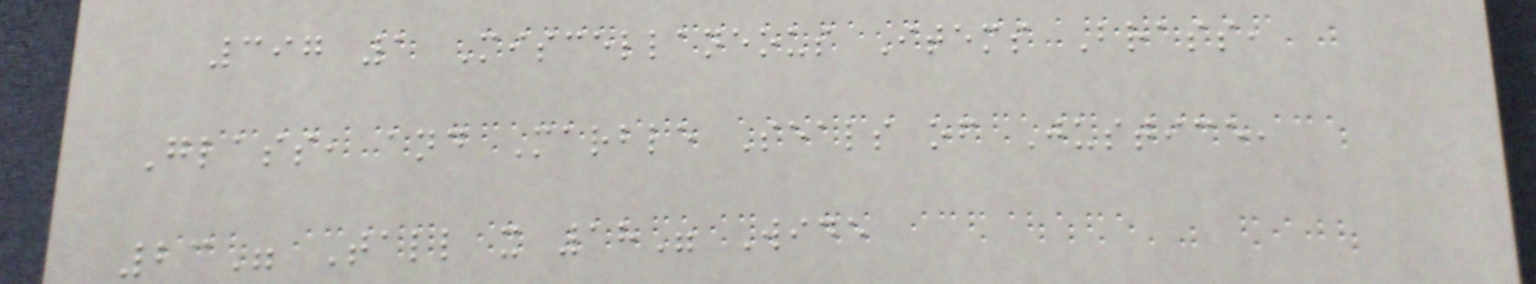397 1 Miscellaneous Items Brass,
Glass, and Marble Seals of Justice,
23" Tall x 18" Wide
